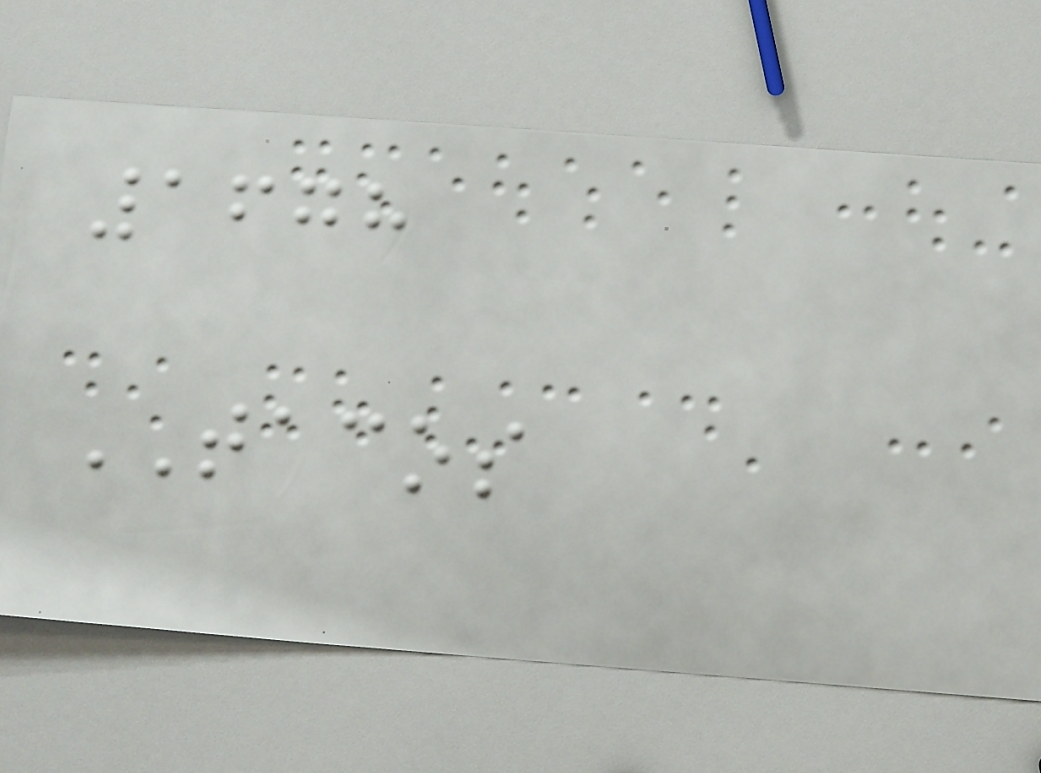1678
TACOS
